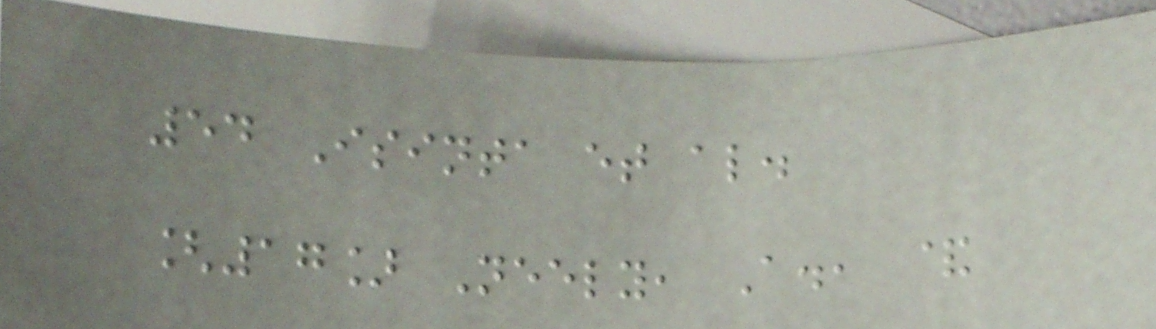54 Isinta et al.
[17] Neely, A., &
